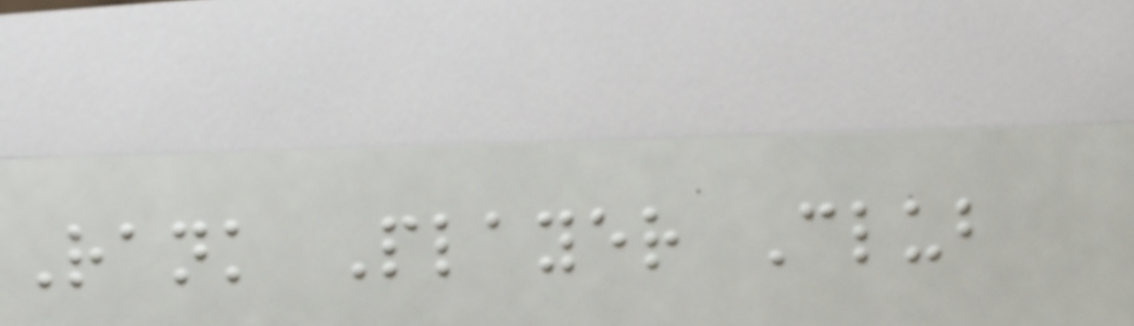Rank Player Club
